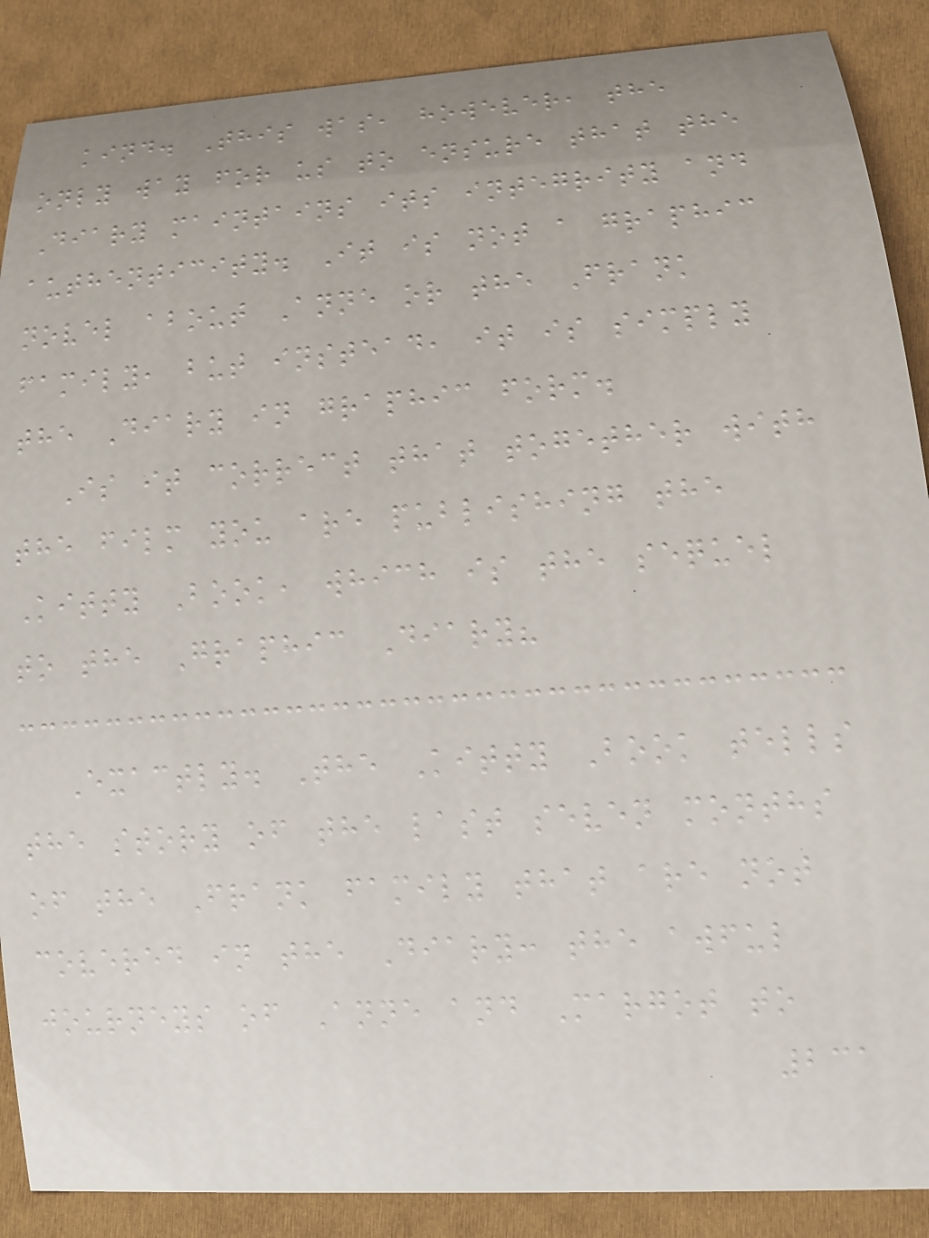kind. This was, however, the
only way for us to ensure that the
Diary maintains its integrity and
authenticity. It is not a graphic
novel about Anne or the Frank
family, but instead, it is simply
the Diary in graphic form.
Is it correct that together with
the film you are publishing the
Kitty Book, which is the sequel
to the Graphic Diary?
Exactly. The Kitty Book tells
the story of the last seven months
of the Frank family that are not
covered in the Diary: the awful
journeys of Anne and Margot to
231
